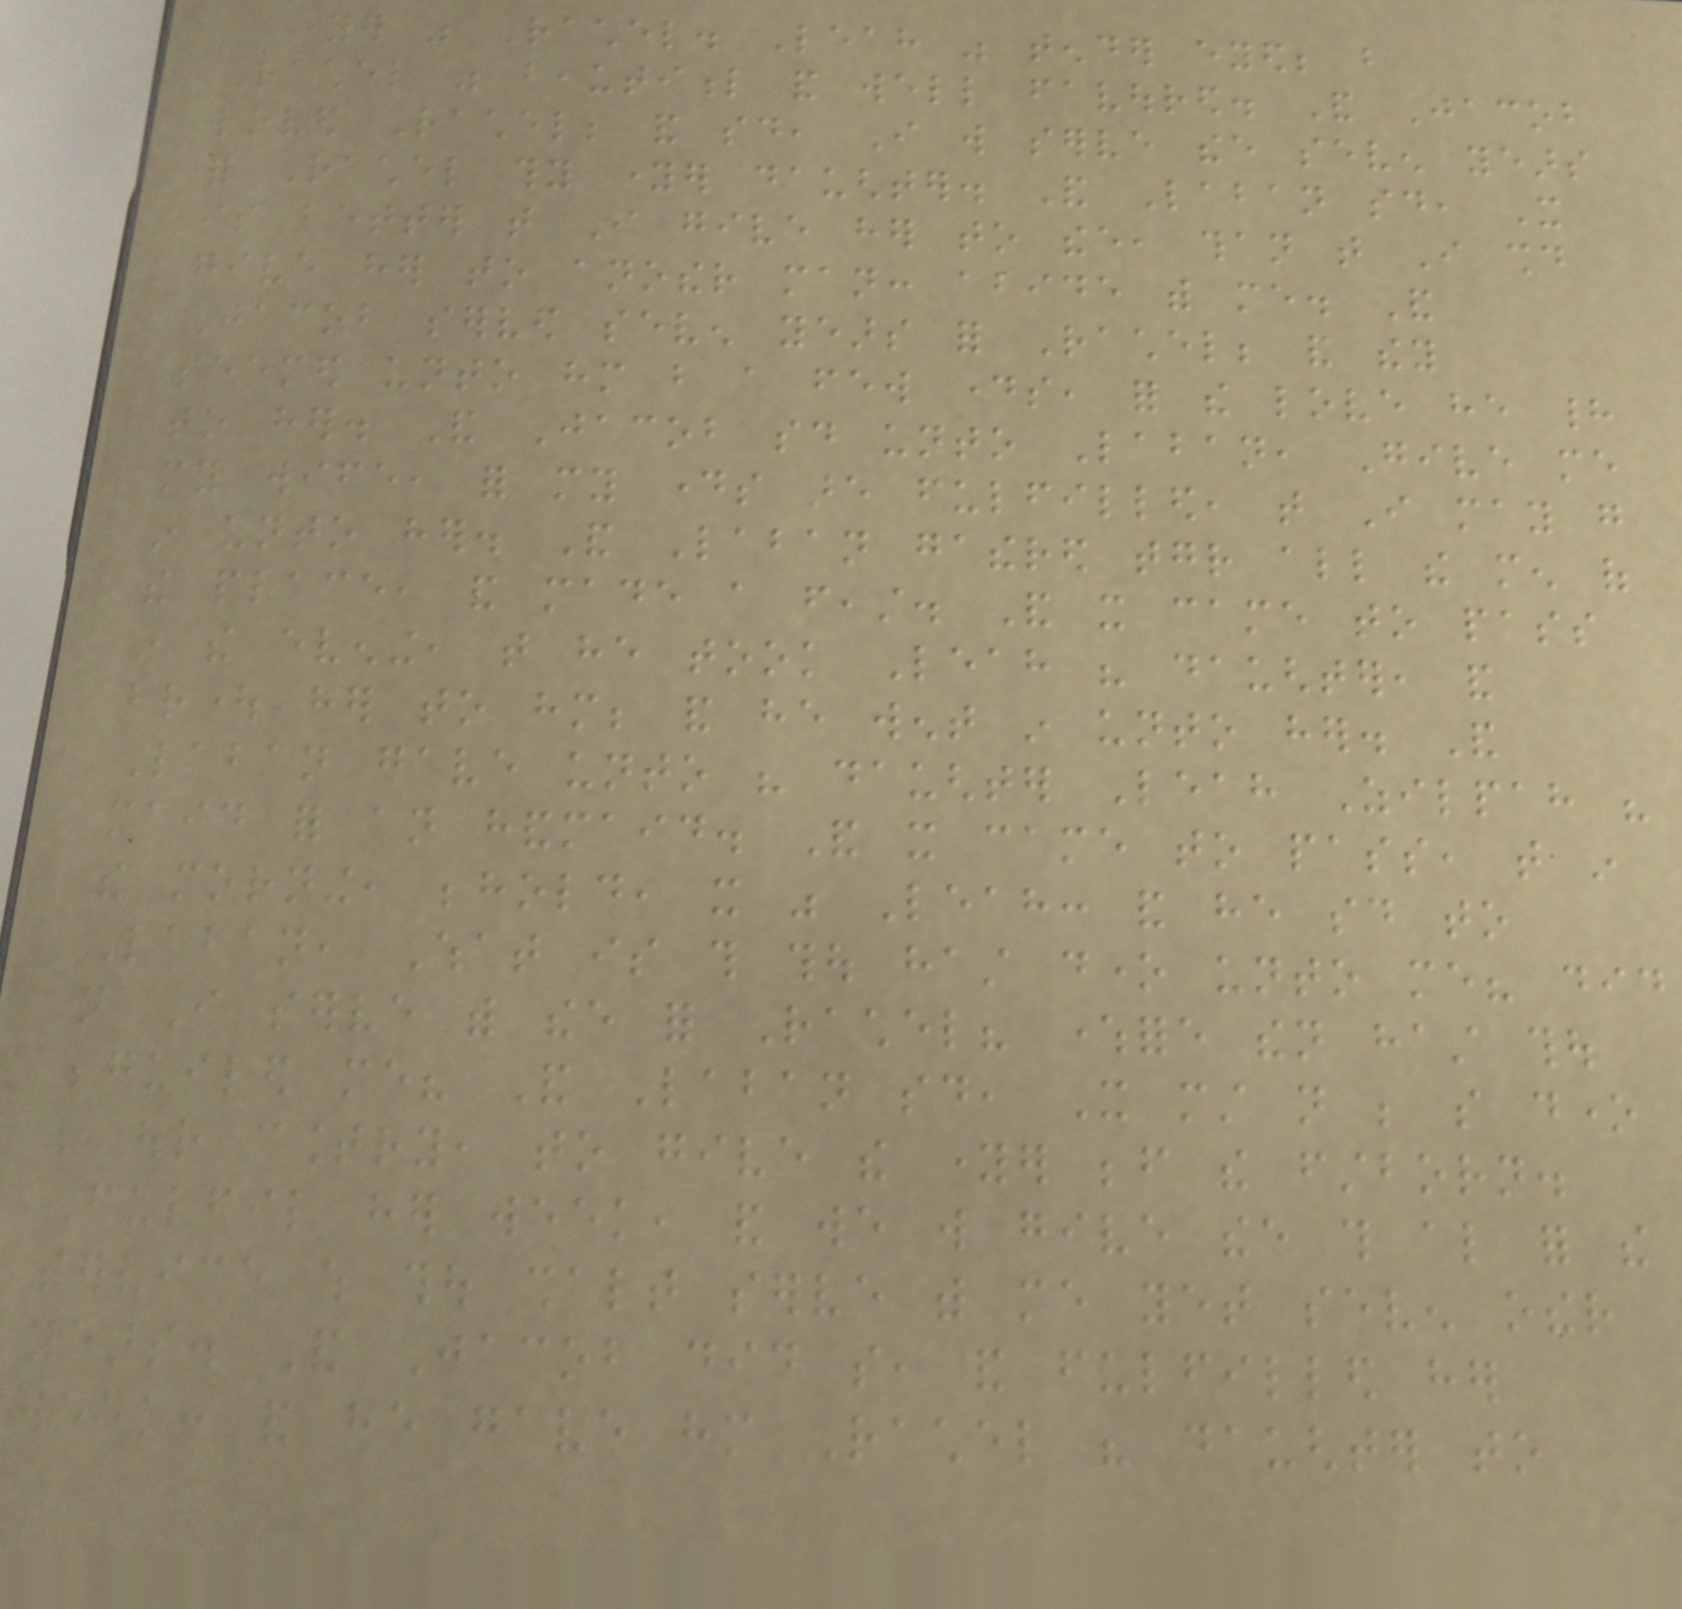younger was Rachel. Leah was tender eyed; but
Rachel was beautiful and well favoured. And Jacob
loved Rachel; and said, I will serve thee seven years
for Rachel thy younger daughter. And Laban said, It
is better that I give her to thee, than that I should
give her to another man: abide with me. And
Jacob served seven years for Rachel; and they
seemed unto him but a few days, for the love he had
to her. And Jacob said unto Laban, Give me
my wife, for my days are fulfilled, that I may go
in unto her. And Laban gathered together all the men of
the place, and made a feast. And it came to pass
in the evening, that he took Leah his daughter, and
brought her to him; and he went in unto her. And
Laban gave unto his daughter Leah Zilpah his
maid for an handmaid. And it came to pass, that in
the morning, behold, it was Leah: and he said to
Laban, What is this thou hast done unto me? did
not I serve with thee for Rachel? wherefore then hast thou
beguiled me? And Laban said, It must not be so done
in our country, to give the younger before the firstborn.
Fulfil her week, and we will give thee this also for the
service which thou shalt serve with me yet seven other
years. And Jacob did so, and fulfilled her
week: and he gave him Rachel his daughter to
